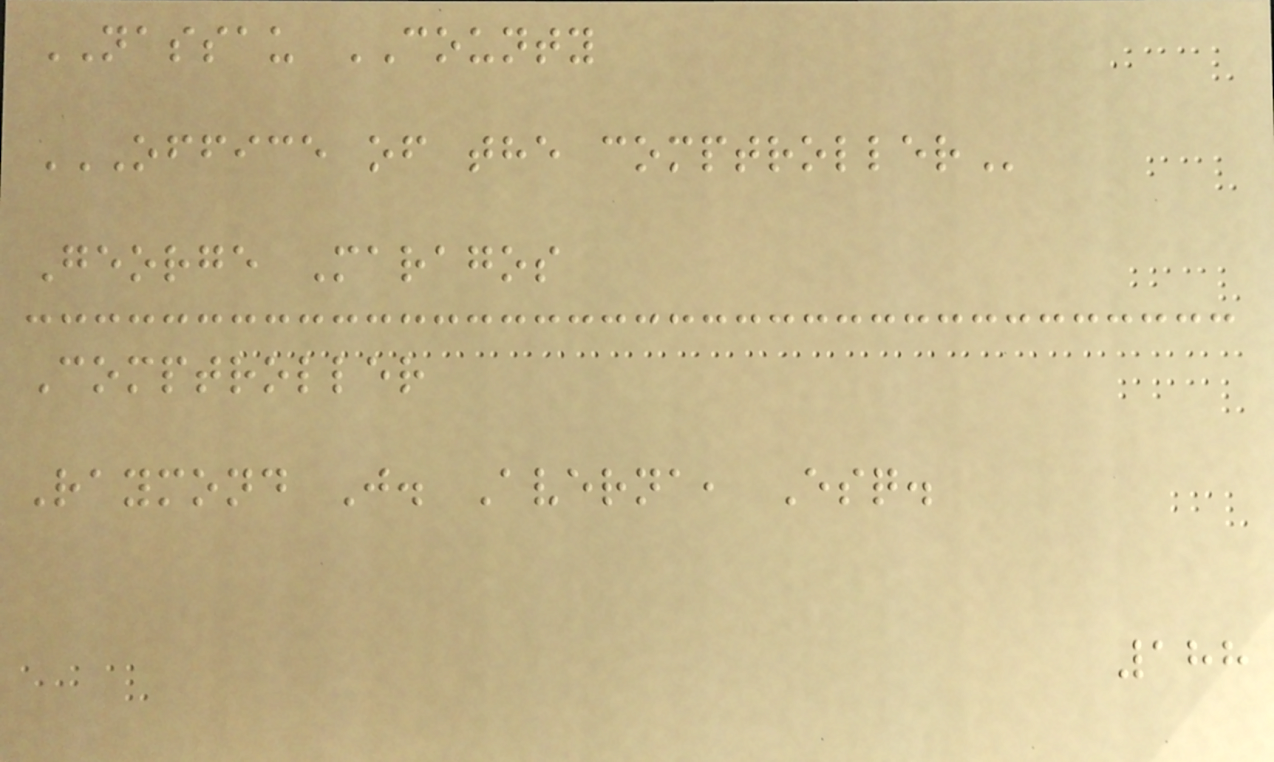NASSAU COUNTY
OFFICE OF THE COMPTROLLER
George Maragos
Comptroller
Raymond J. Averna, Esq.
188
